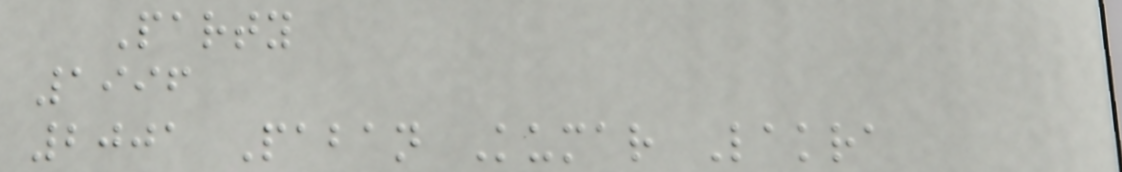Party
1996
2001 Paban Kumar Lakra
